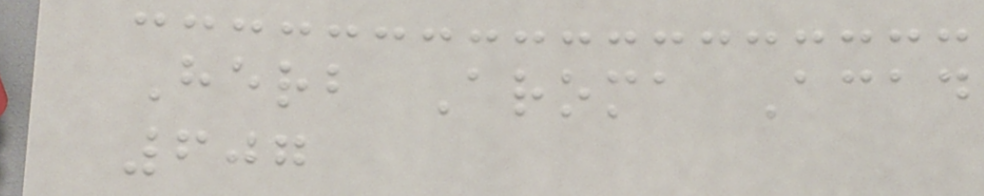Herb Aroma Acad
607
